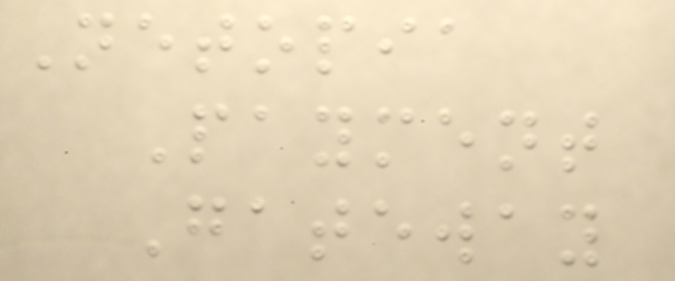Netopia
Payment
Gateway
